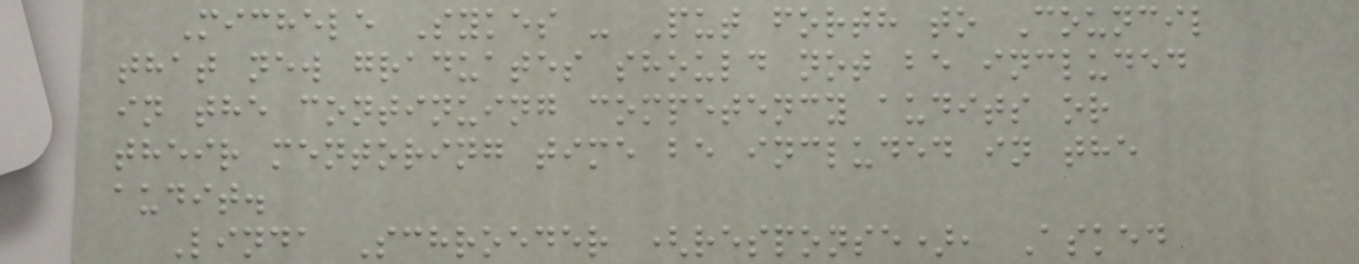Michele Sykes - Put forth to Council
that new graduates should not be included
in the continuing competency audits or
their mentoring time be included in the
audit.
Linda Schroeder (response), Asked
